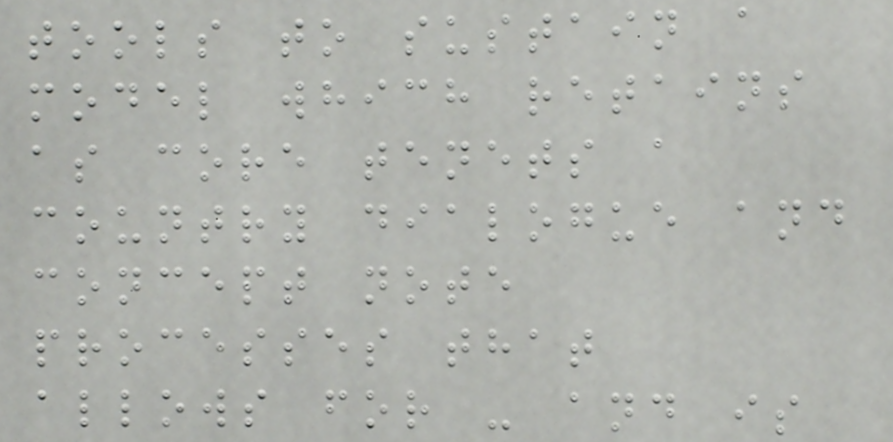tools to sustain a
model which retains
as core tenets a
country dialogue and
concept note
processes that
allows for - and is
